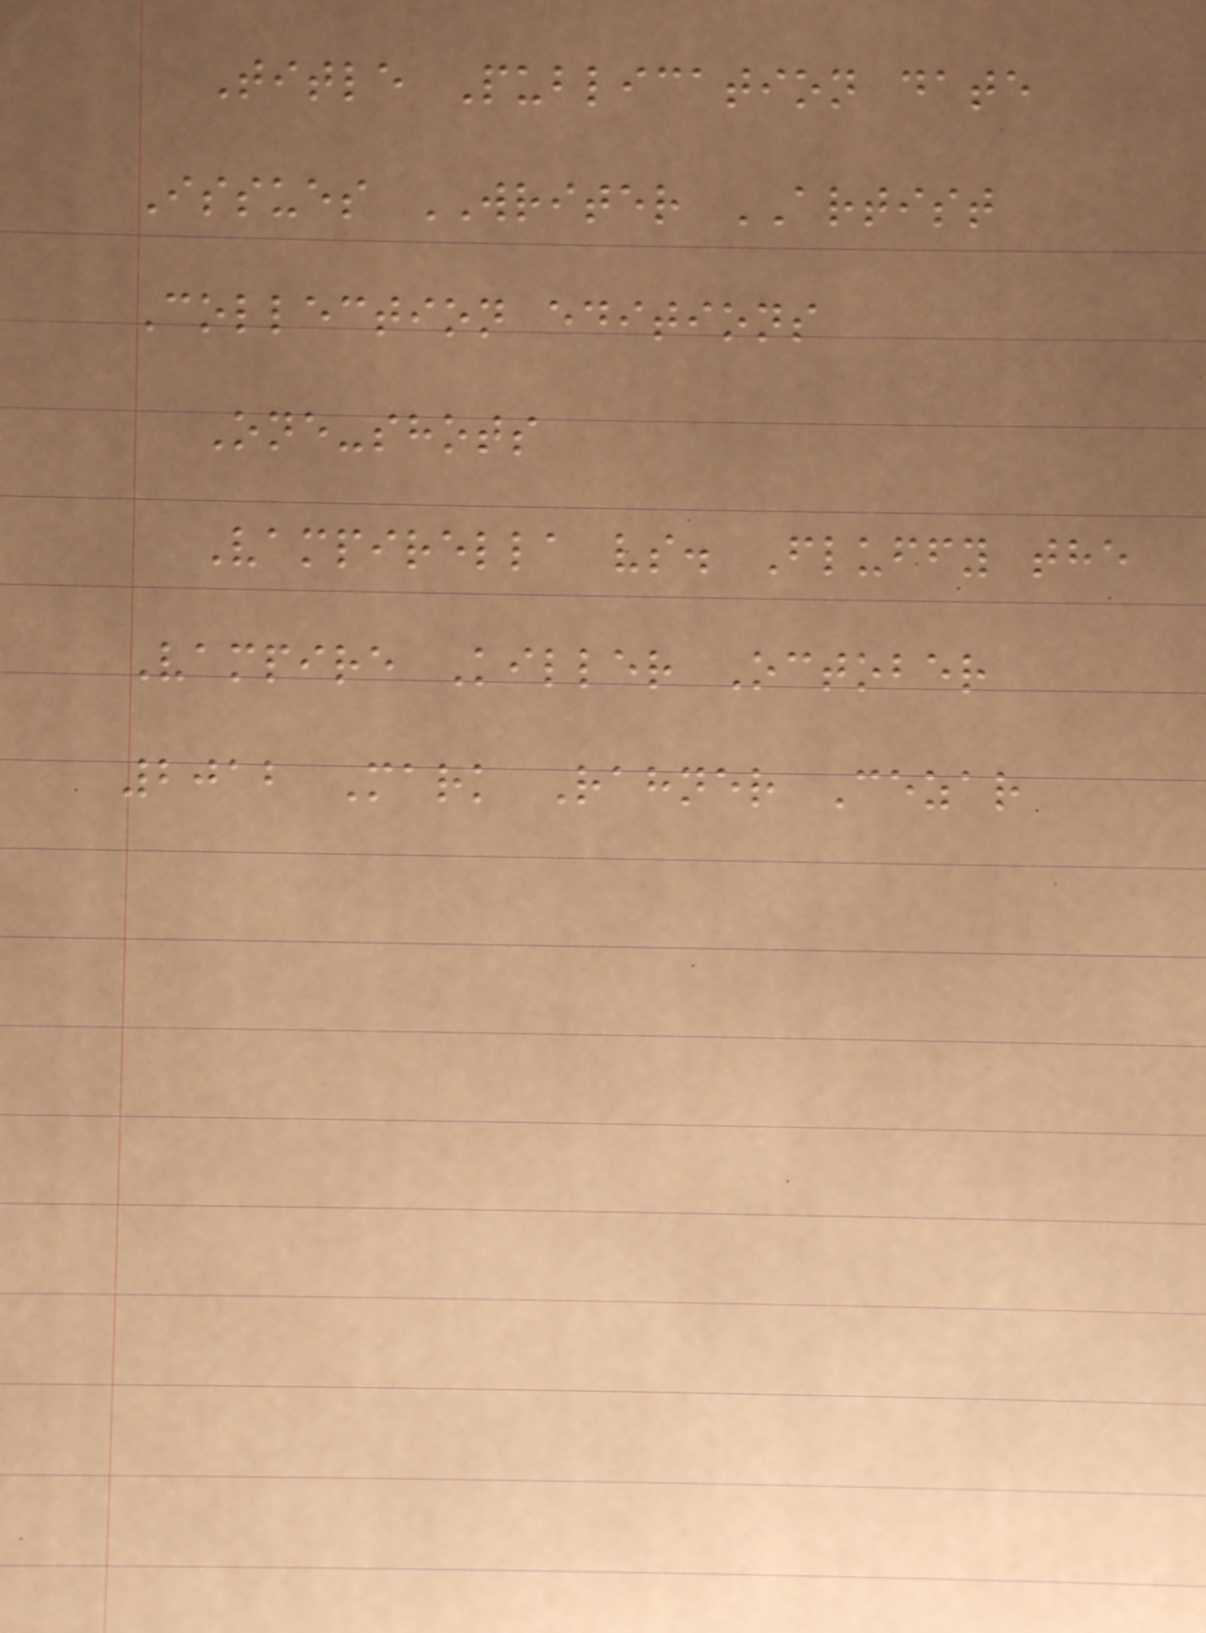Title Publication date
Issues WRITER ARTIST
Collection editions
One-shots
Vampirella vs. Fluffy the
Vampire Killer October
2012 Mark Rahner Cezar
